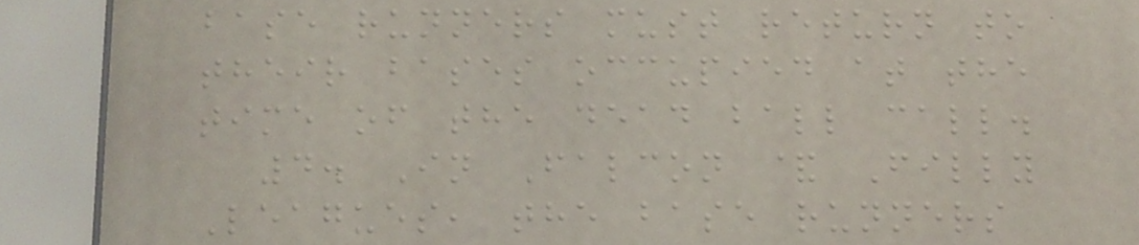base runners must return to
their bases occupied at the
time of the dead ball call.
4. In Falcon & Filly
Leagues, the base runners
